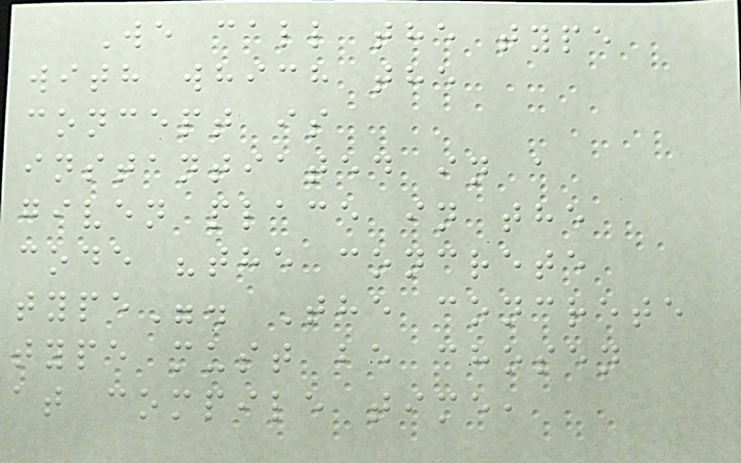We call the type
with which the
concept is
instantiated in a
given place in the
code "the concrete
type". The concrete
type must be chosen
at compile time,
